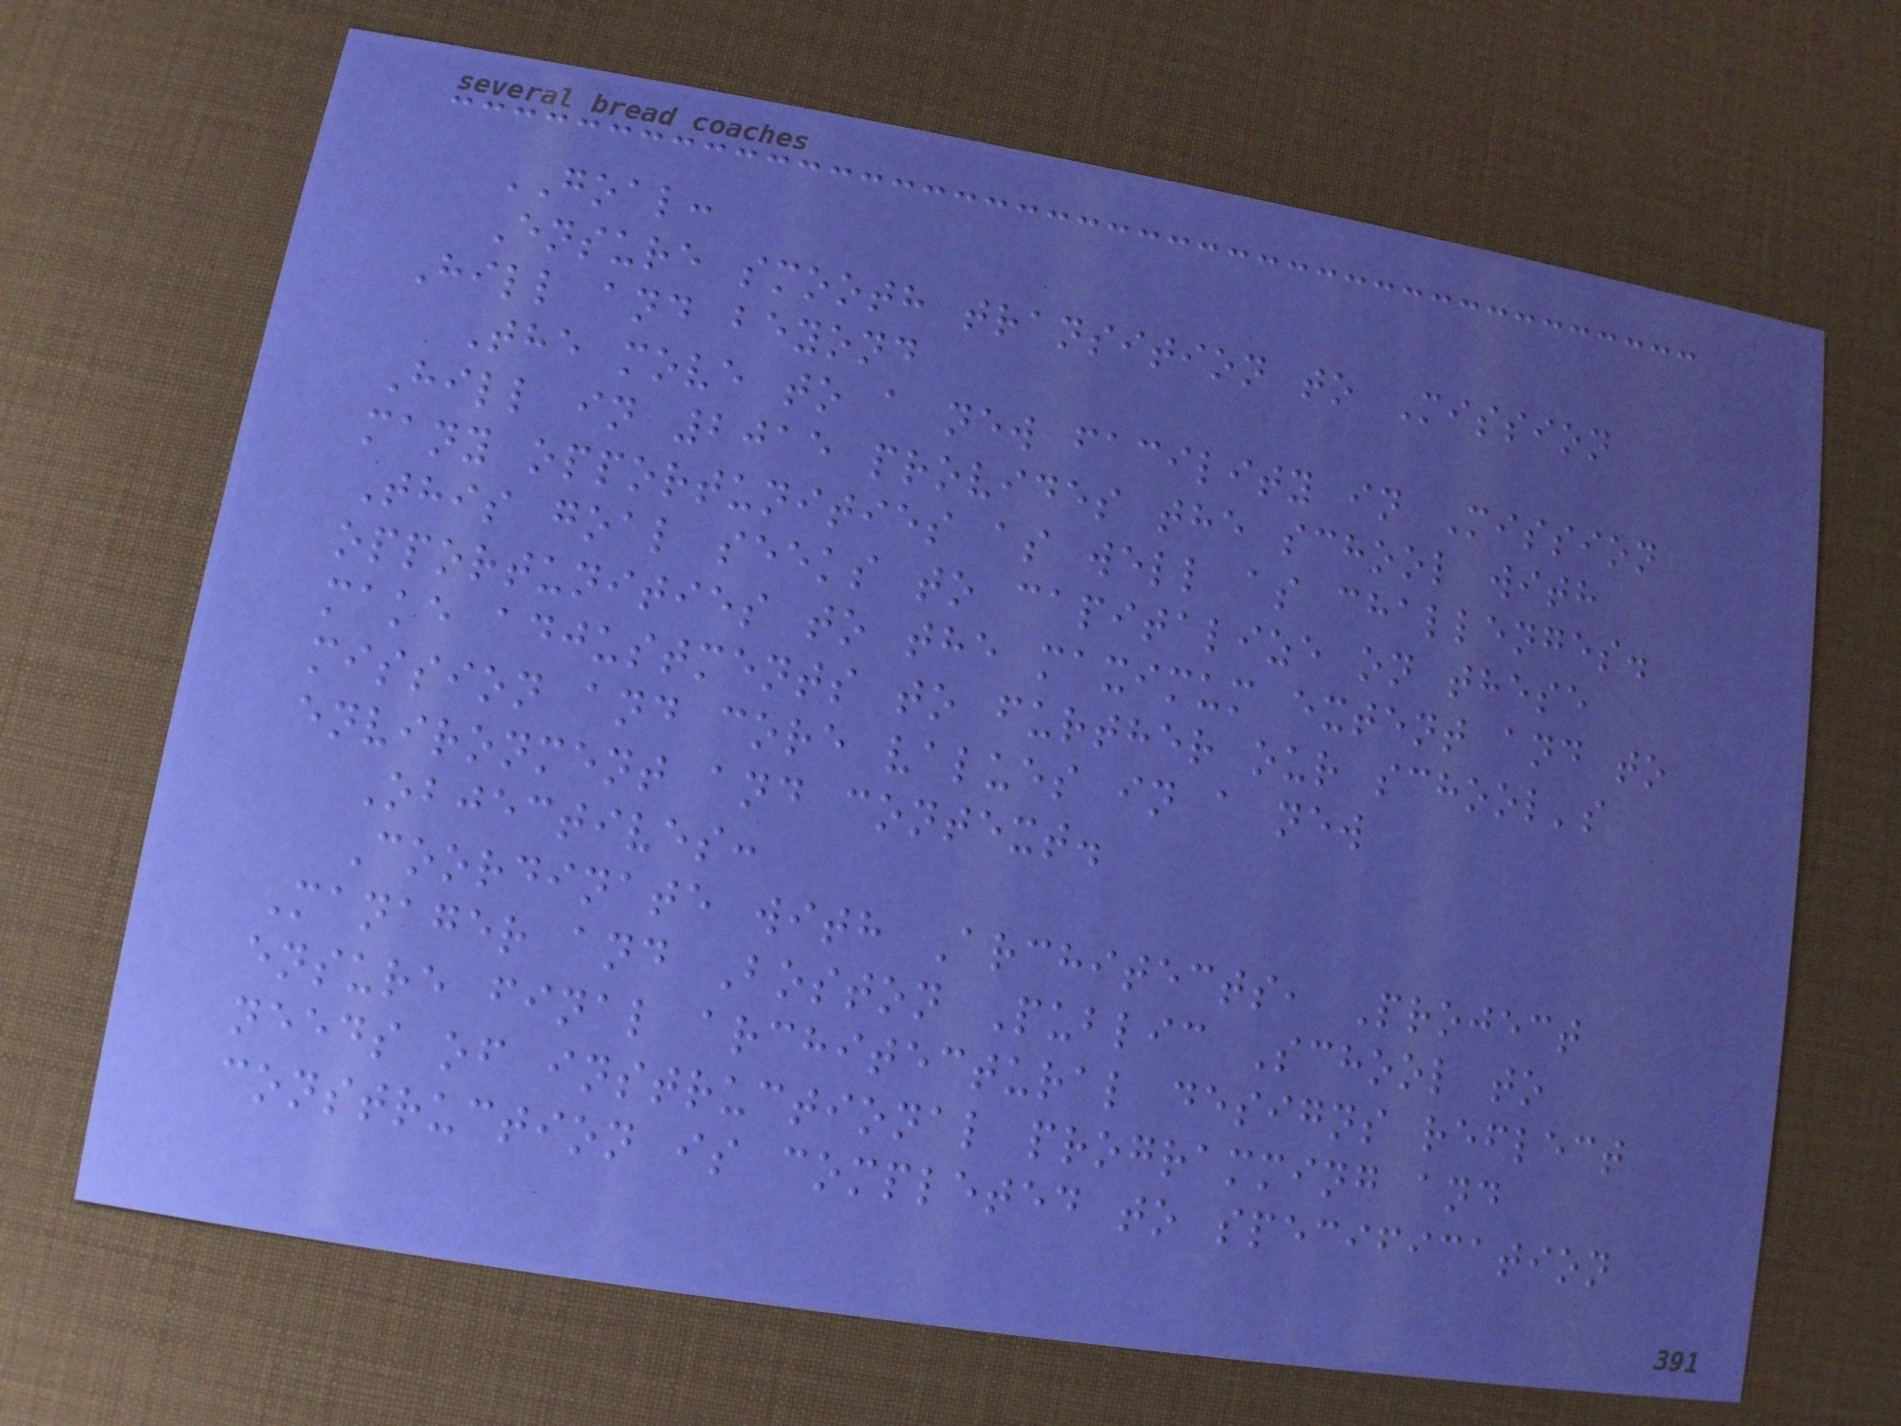GOAL:
Ensure smooth transition to Mission
Hill and beyond
The move to a new facility in Mission
Hill in 2015 provides the school with
many opportunities as well as challenges.
This goal seeks to capitalize on these
opportunities to the maximum extent and to
make adjustments to further our school's
mission and core values in a new
environment and context.
Objectives:
Coordinate with Architects, Project
Manager and Boston Public School to
ensure final architectural designs reflect
needs of instructional programming and
construction is completed to specification
